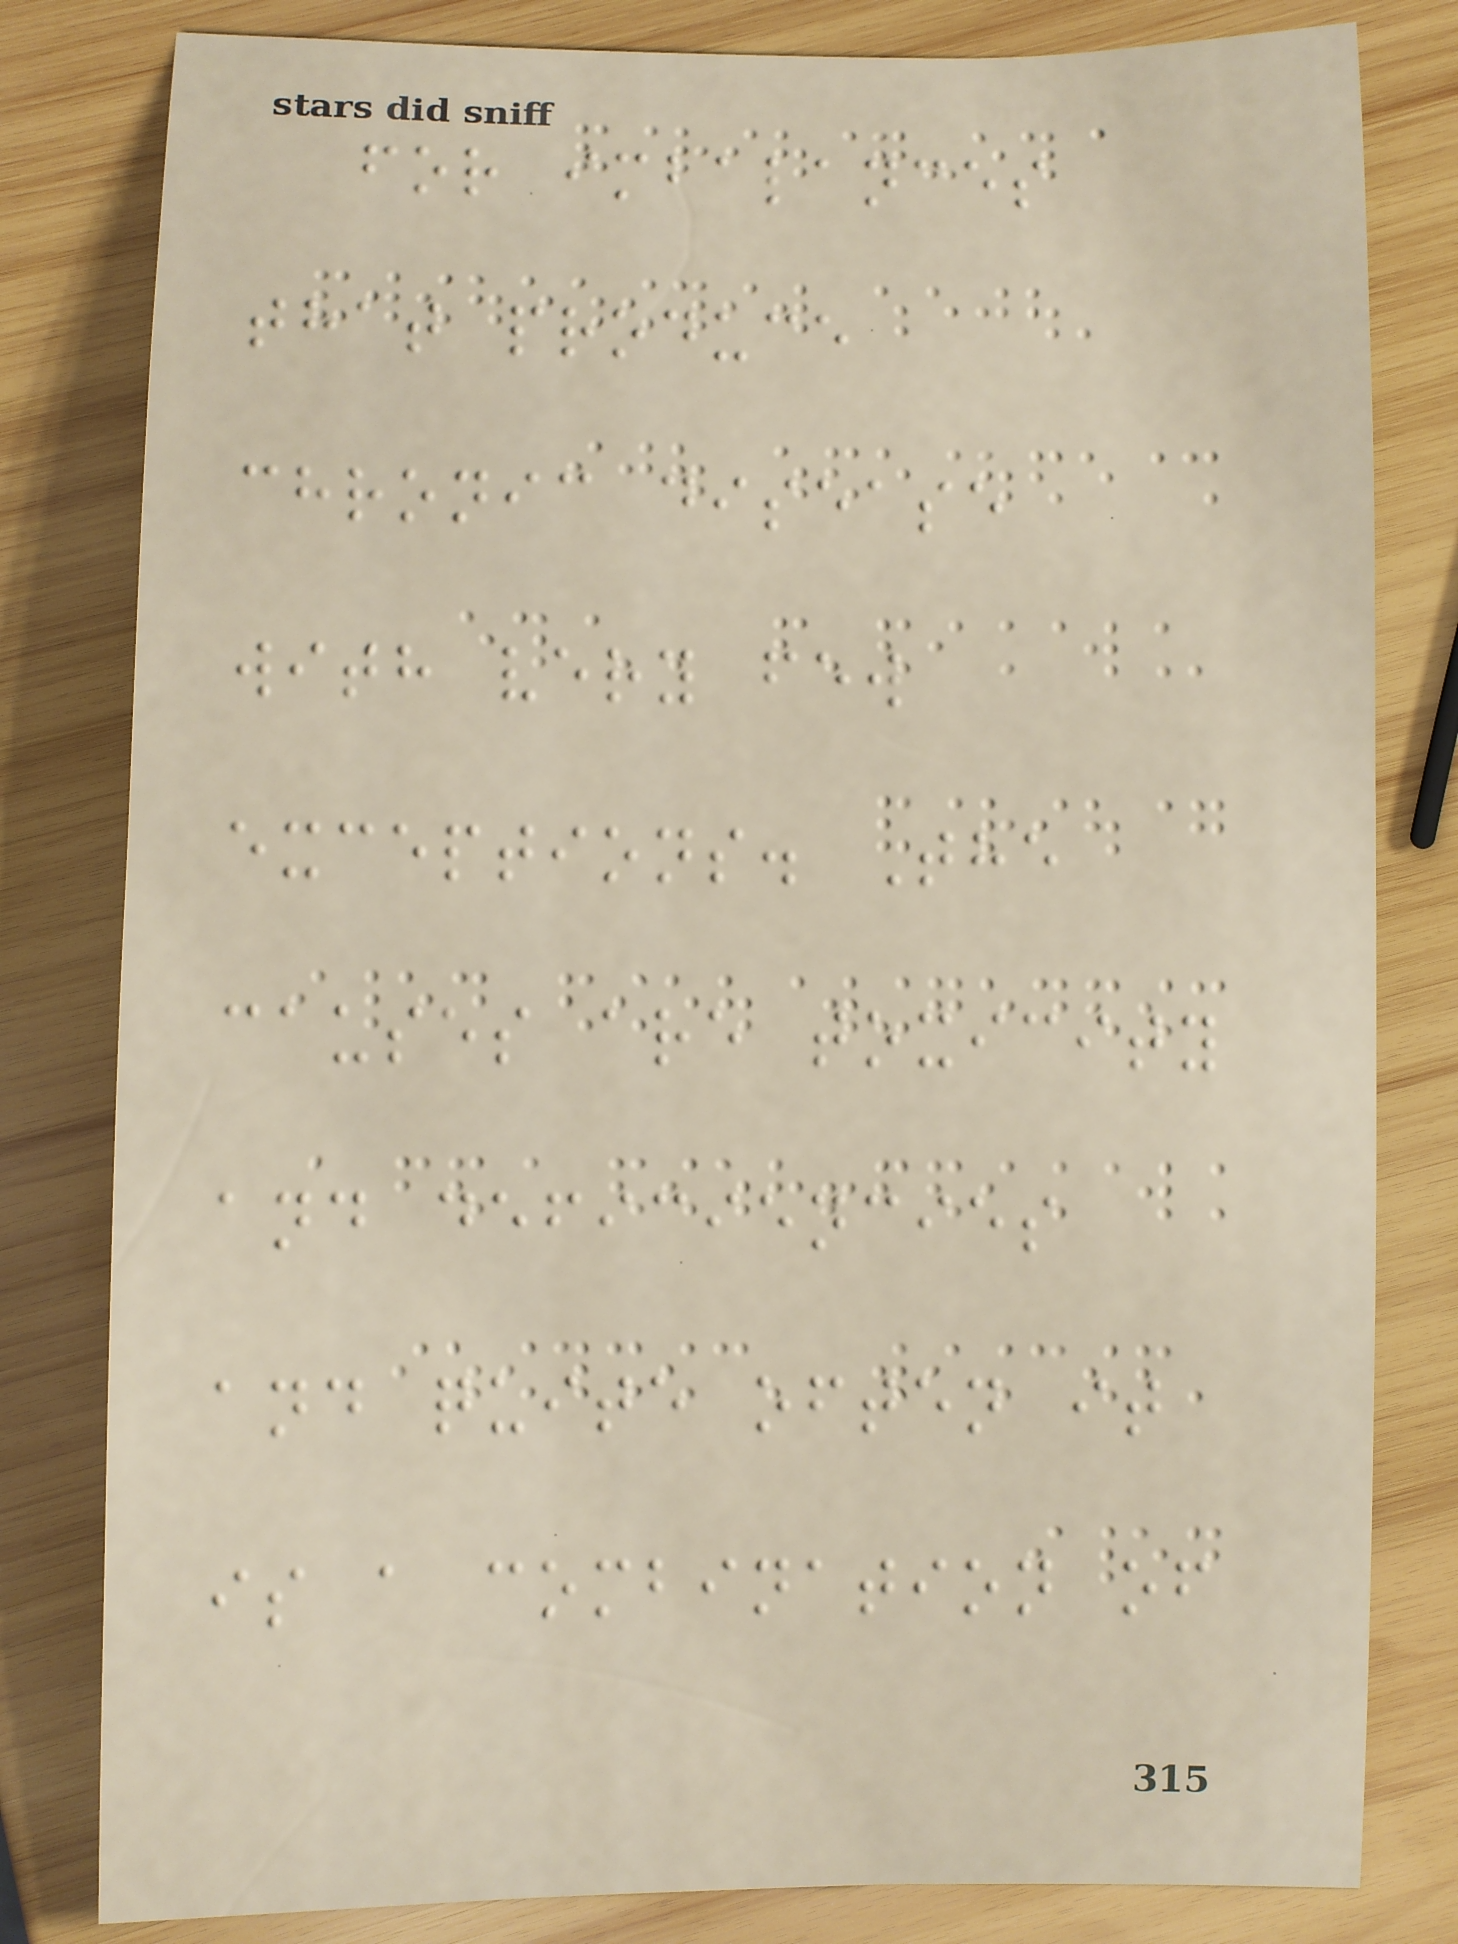for imbalances
that produce
chronic disease
with very few
exceptions. The
causes are toxicity
and deficiencies
and quite often it
is a combination of
